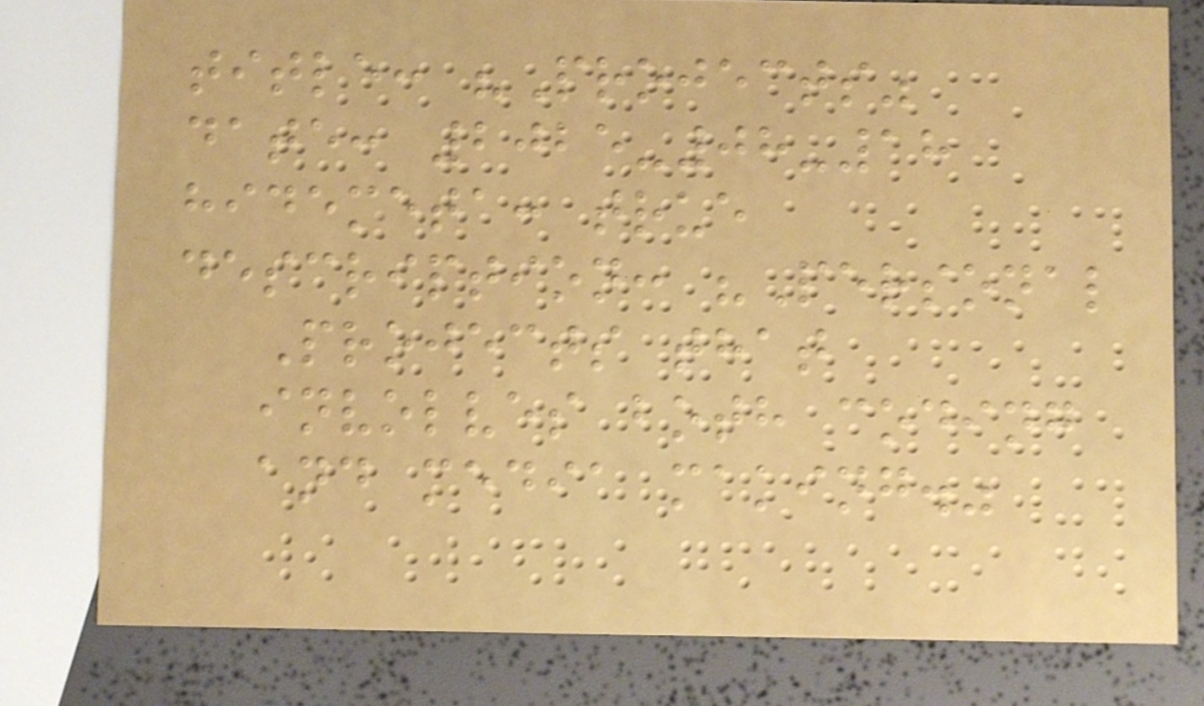title: "Projects"
date: 2025-08-18
hidemeta: true
description: "Personal
Projects that
involves both coding
and media making."
